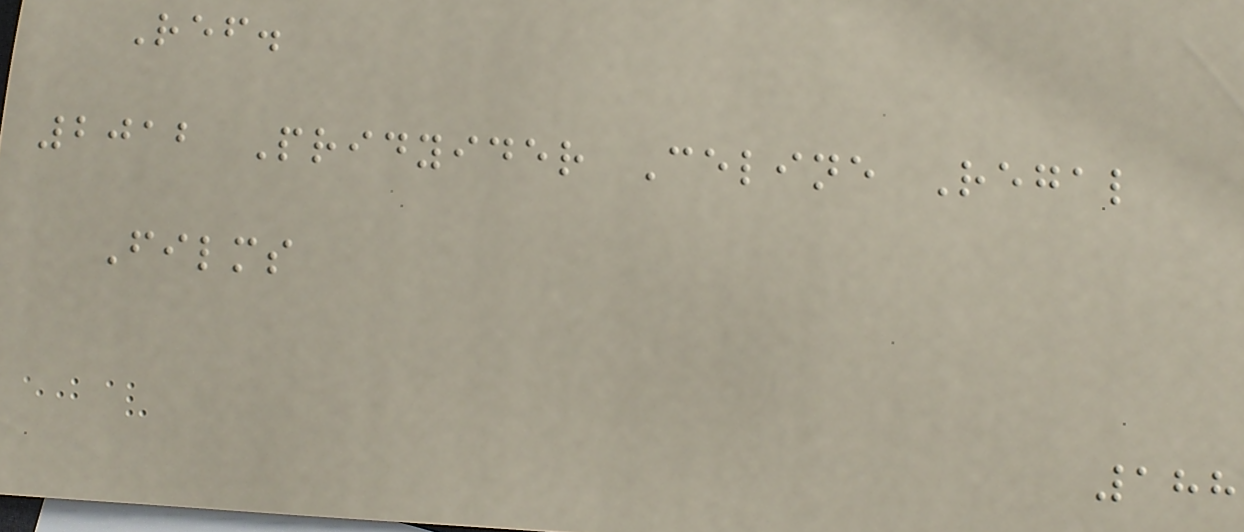Ref.
2012 Pridyider Celine Regal
Films
188
